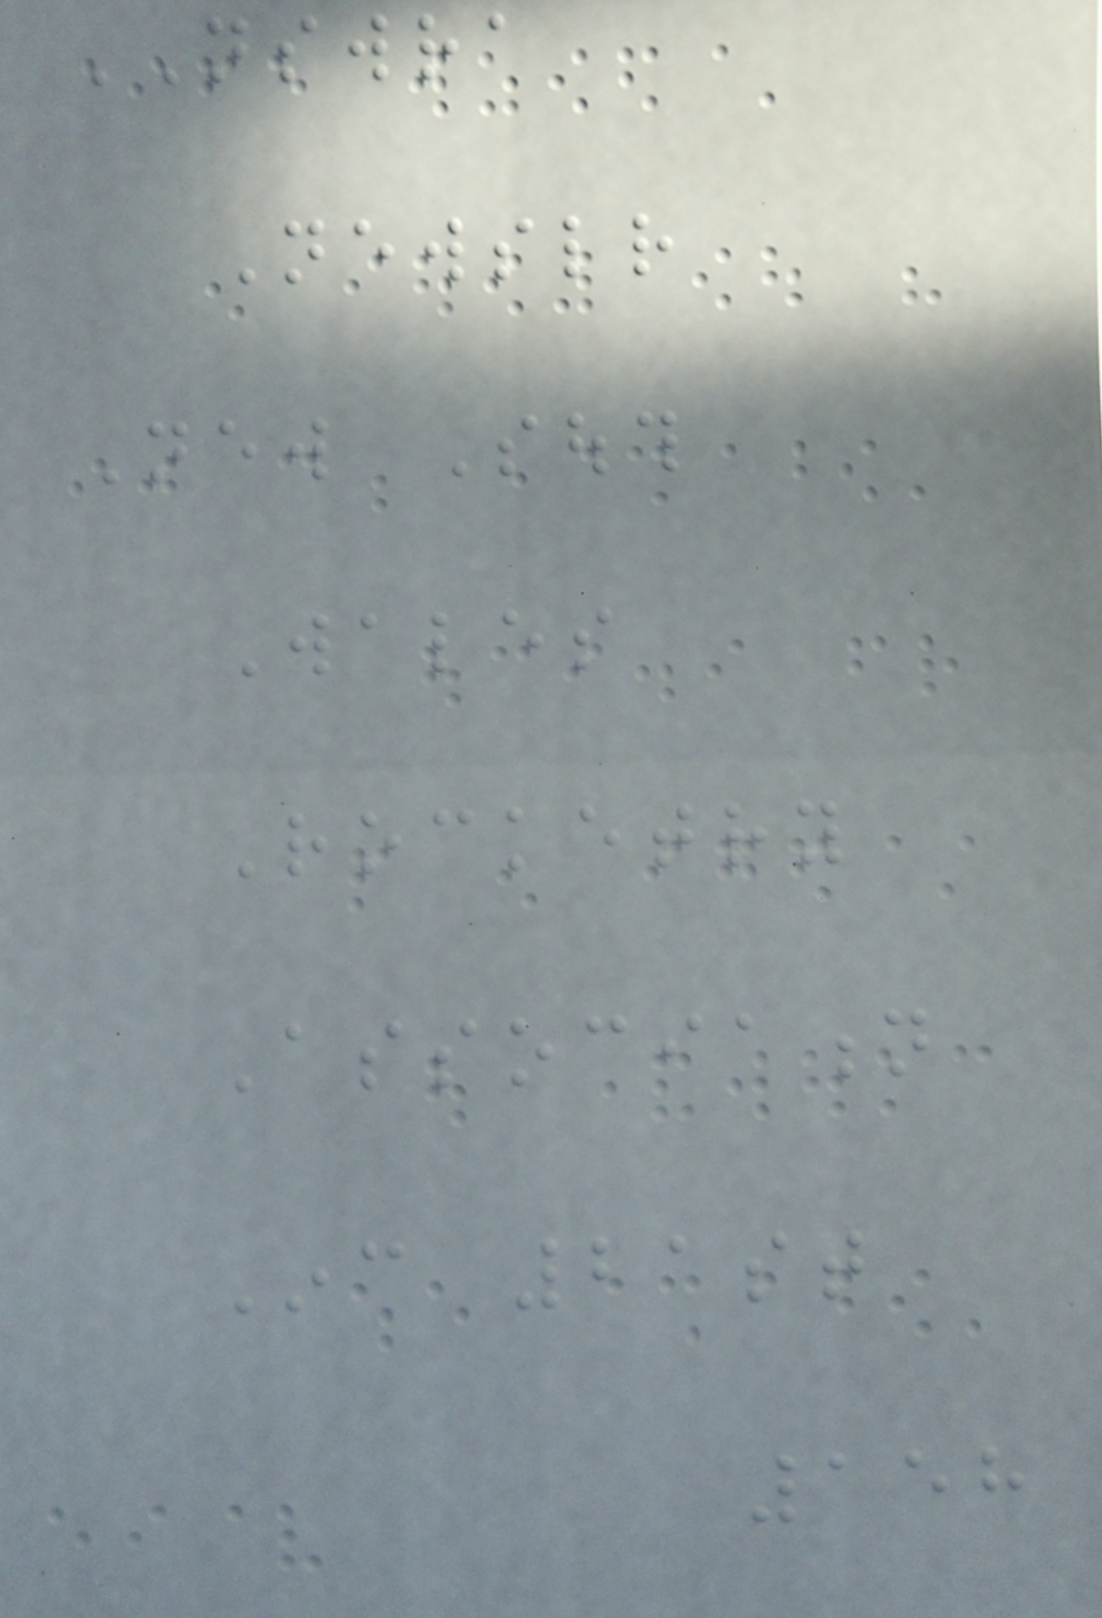NSWRA
Newsletter
New South
Wales
Rocketry
Association
Inc 21st
158
